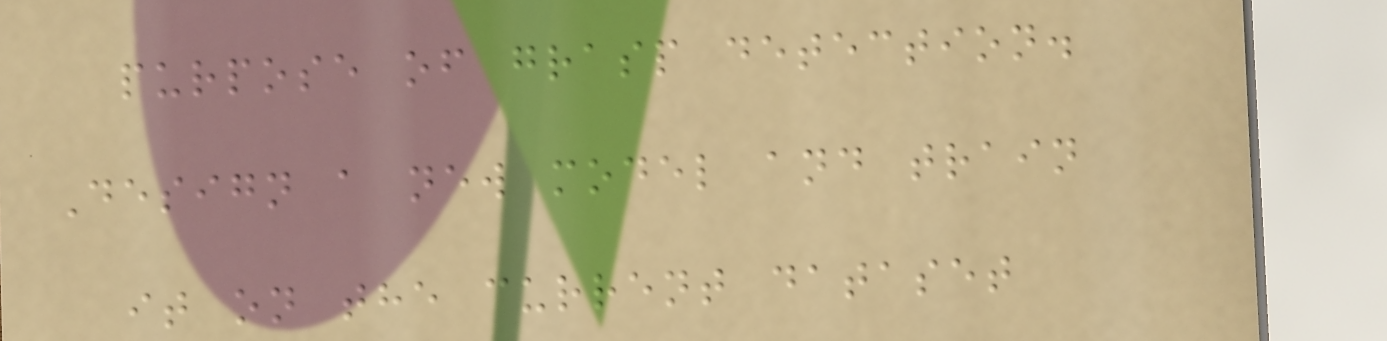purpose of grasp detection.
Design a new model and train
it on the current dataset
